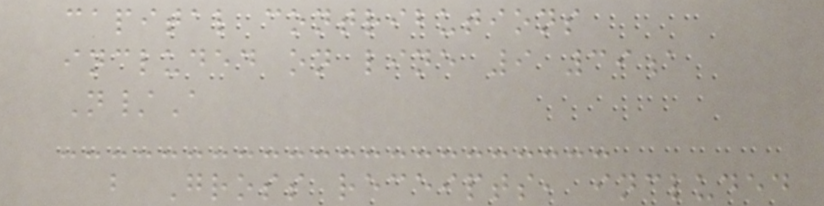capital contributions
included on line 9 39a
N/A
b Gross receipts, included
